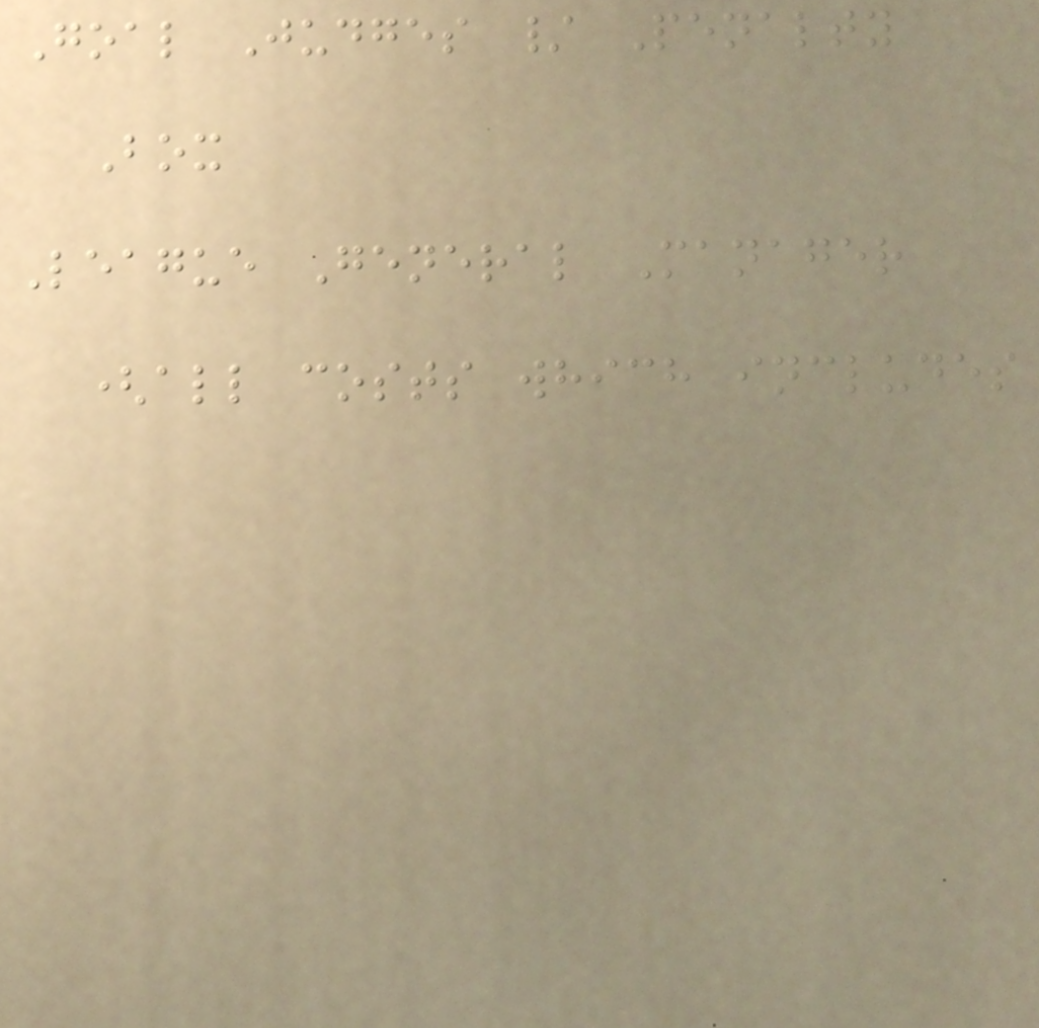Goal Judges / Penalty
Box
League General Manager
(all costs which includes
